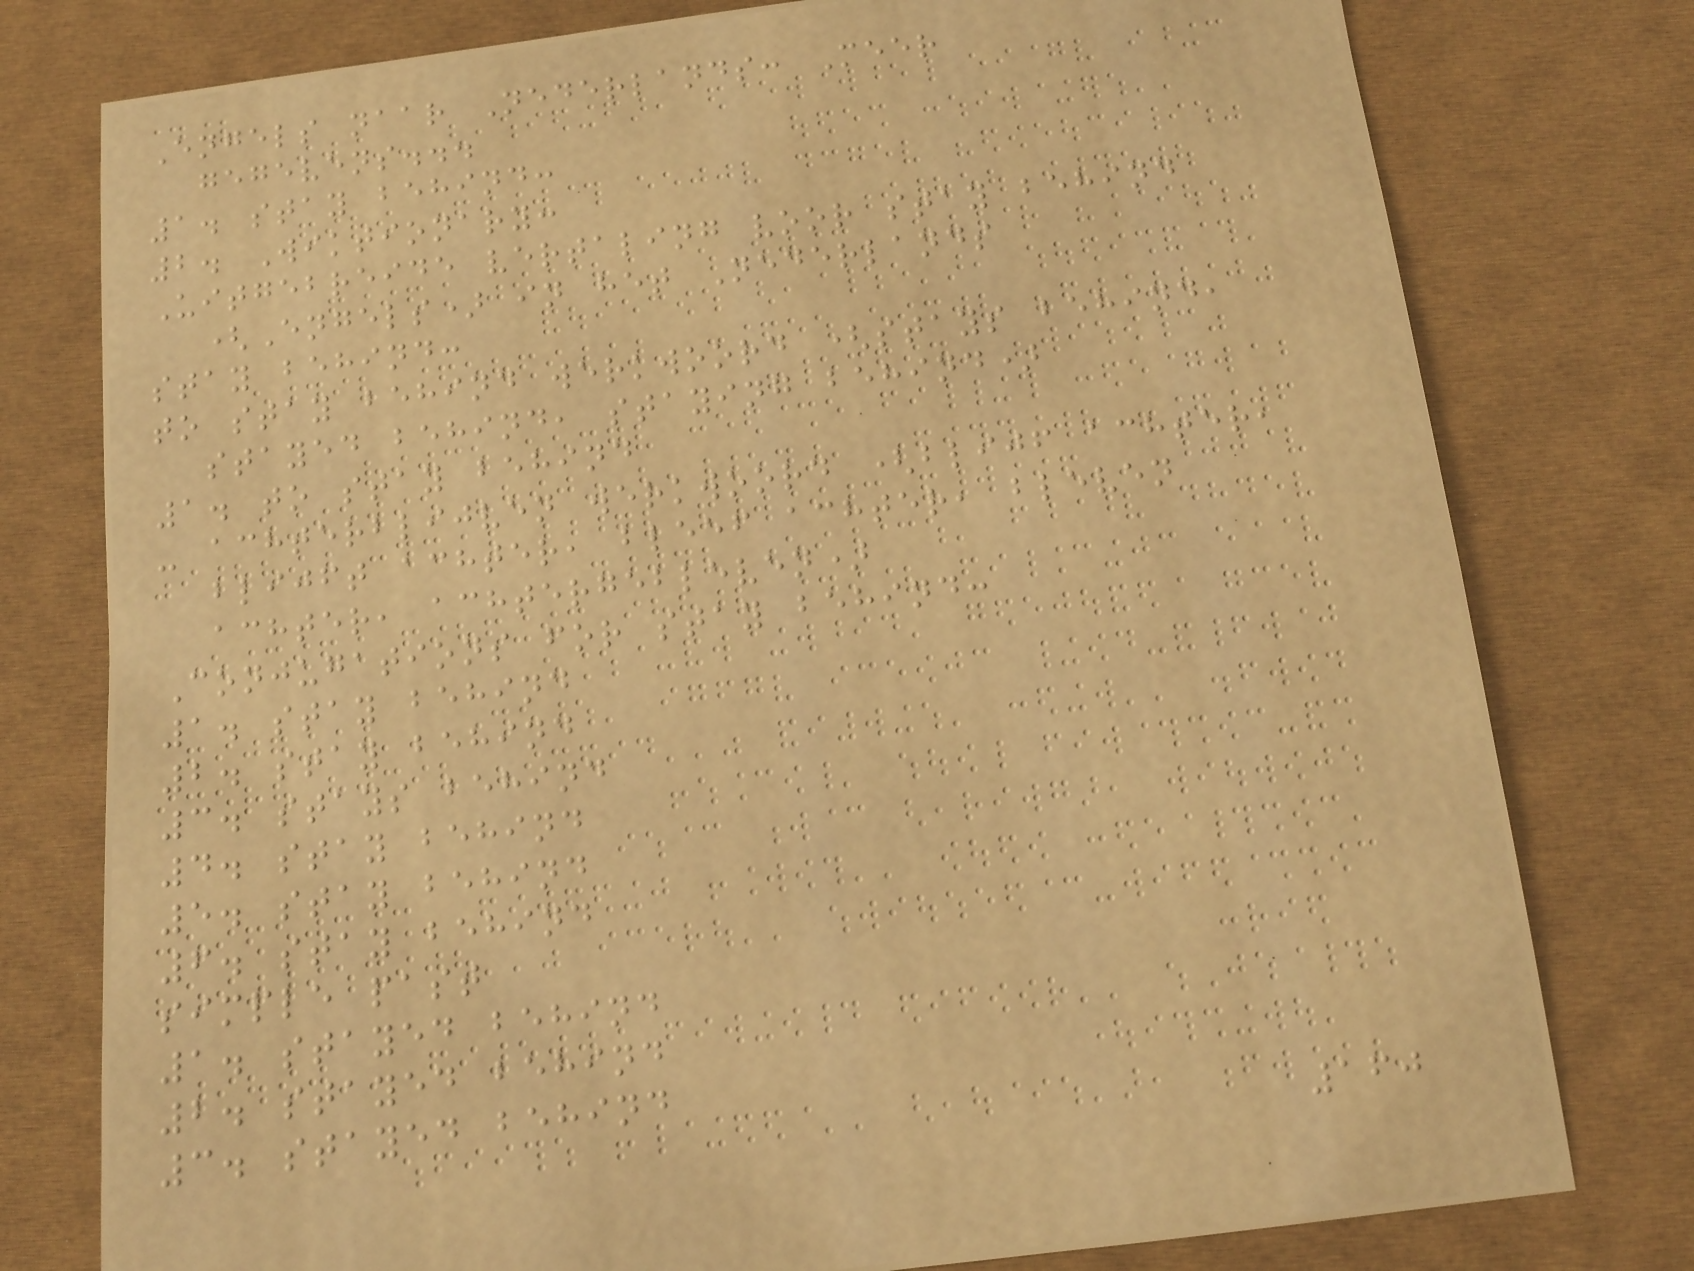Engels naar Nederlands: Meer
gegevens...
1. stay behind:
2. Wiktionary:
Uitgebreide vertaling voor stay behind
(Engels) in het Nederlands
stay behind:
to stay behind werkwoord (stays behind,
stayed behind, staying behind)
1. to stay behind
- achterblijven werkwoord (blijf achter,
blijft achter, bleef achter, bleven
achter, achtergebleven)
Conjugations for stay behind:
1. stay behind
2. stay behind
3. stays behind
4. stay behind
5. stay behind
6. stay behind
simple past
1. stayed behind
2. stayed behind
3. stayed behind
160
